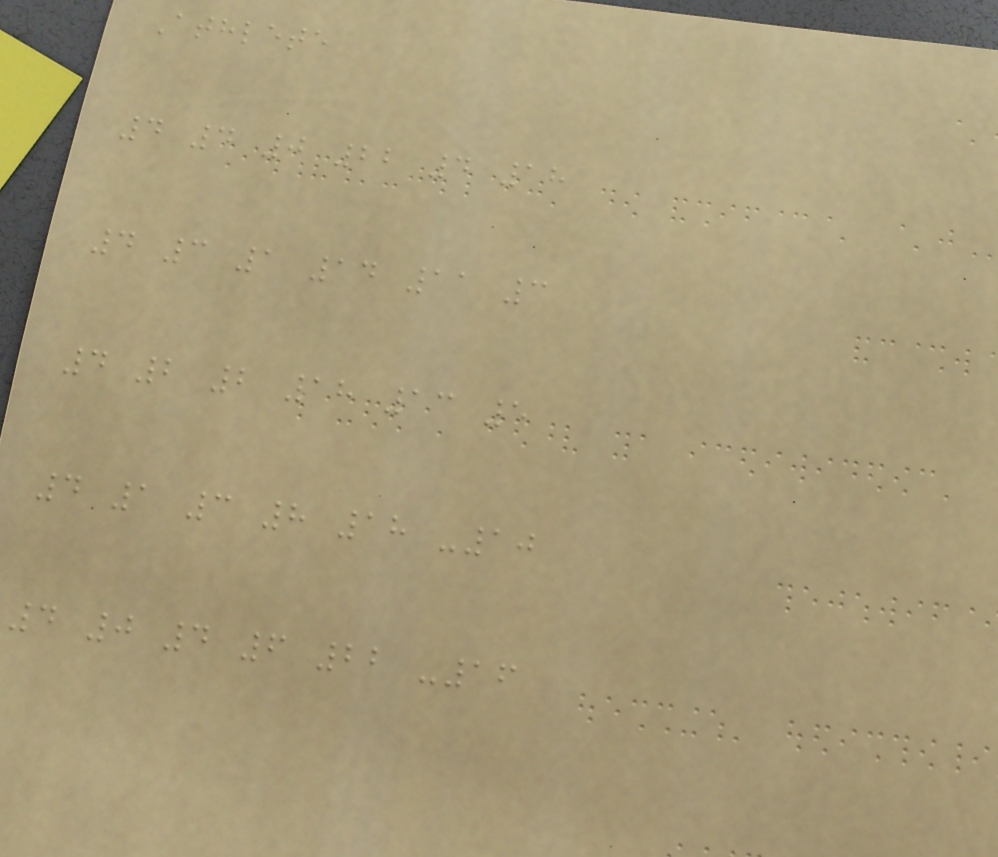Athlete
4 4 0 22 4 18
4 3 1 14 11 3
4 2 2 18 13 5
4 1 3 8 18 -10
4 0 4 6 22 -16
